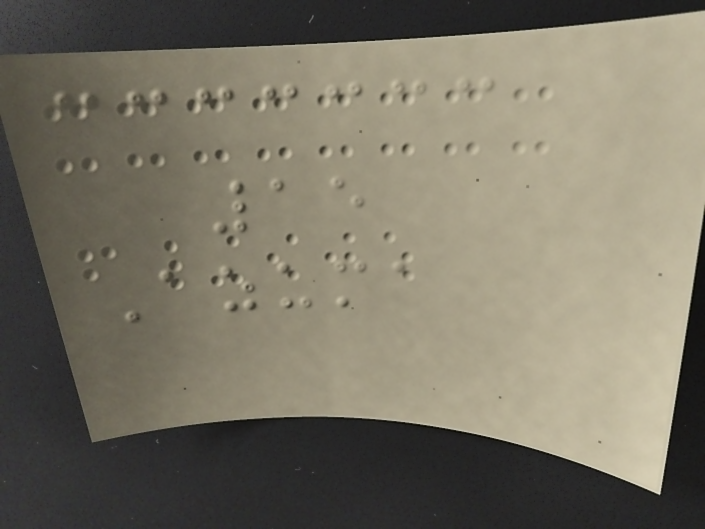15
Azuma
